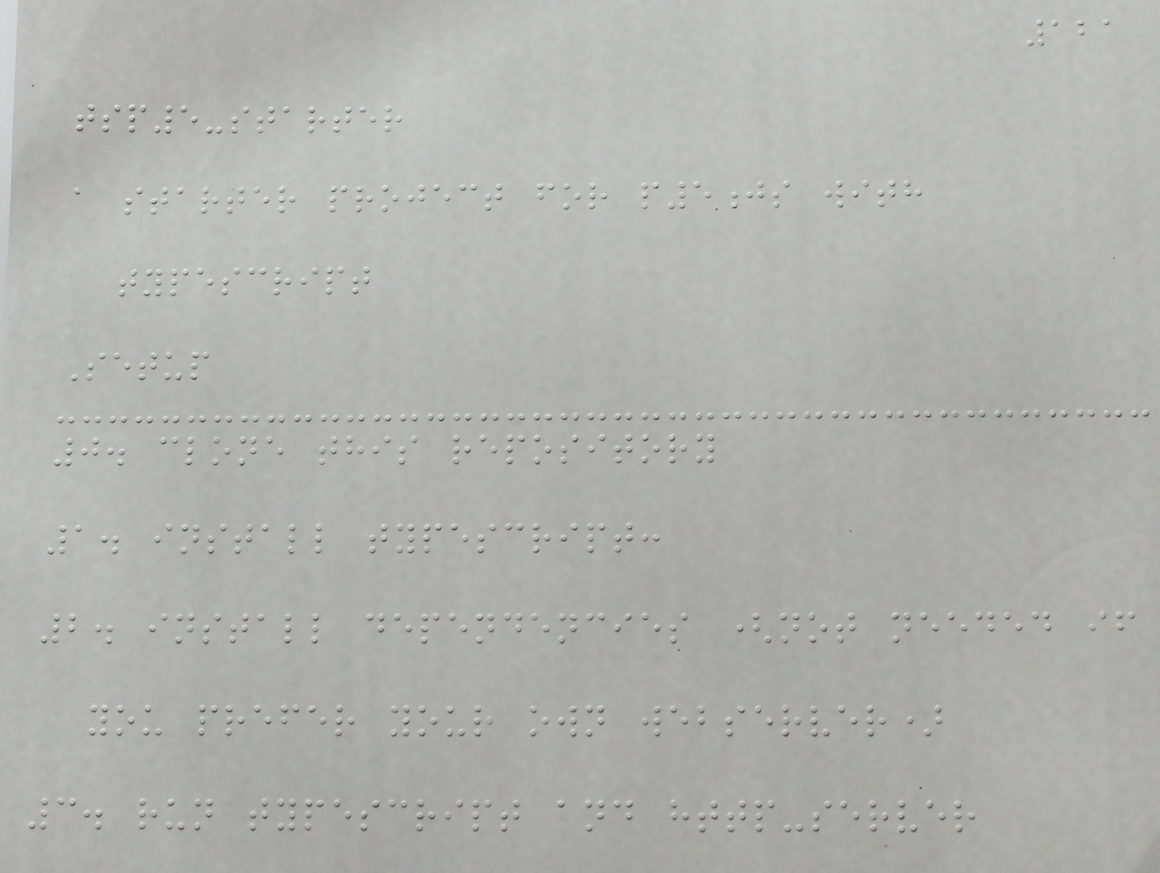121
tsp5-starter
a starter project for p5js with
typescript
Setup
0. clone this repository
1. install typescript:
2. install dependencies (not needed if
you prefer your own webserver)
3. run typescript and http-server
